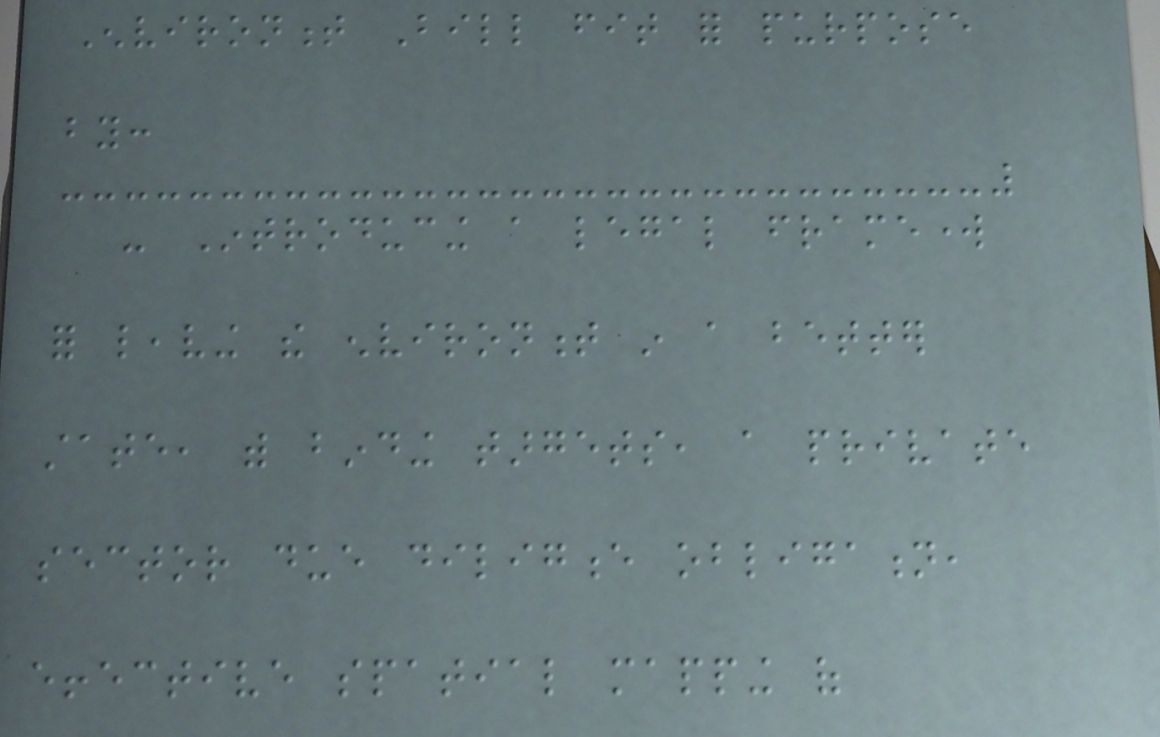Environment Bill fit for purpose
by:
- Introducing a legal framework
for leaving the environment in a better
state, with binding targets, a private
sector due diligence obligation,
effective spatial mapping of
